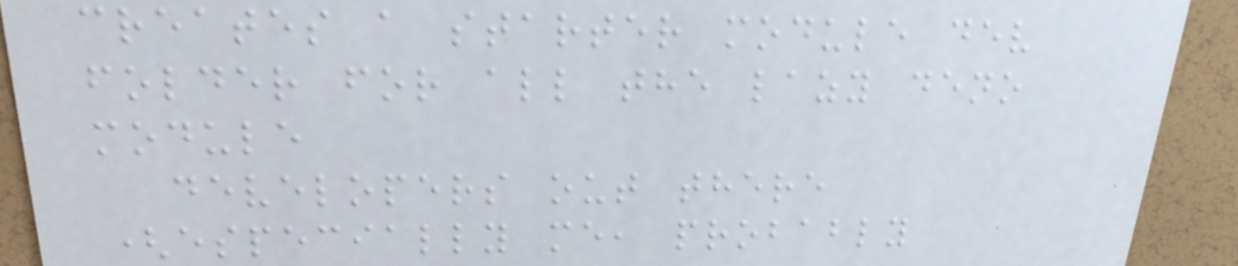creates a starter module dev
folder for all the lazy deno
module
developers out there
(especially me, probably
